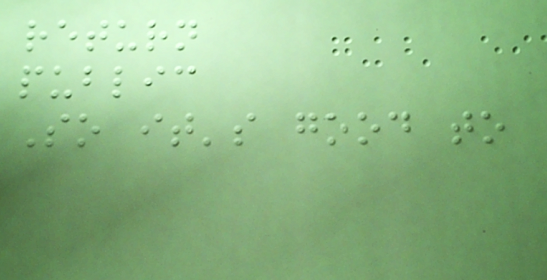return
public
So it's good to
